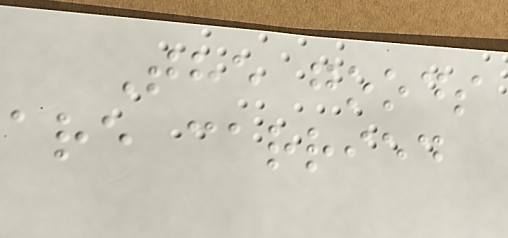The goods
are carried
